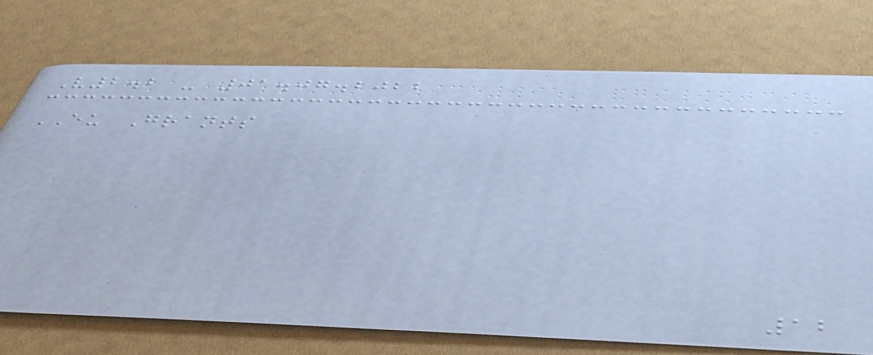V2.2 - 01.07.2022
EU Grants
12
